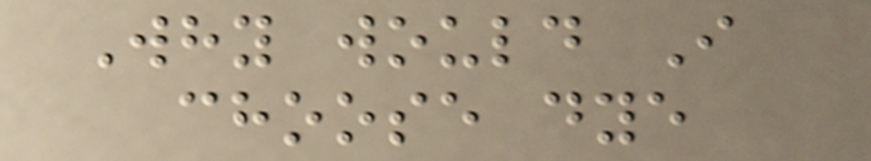Why would I
choose dye
